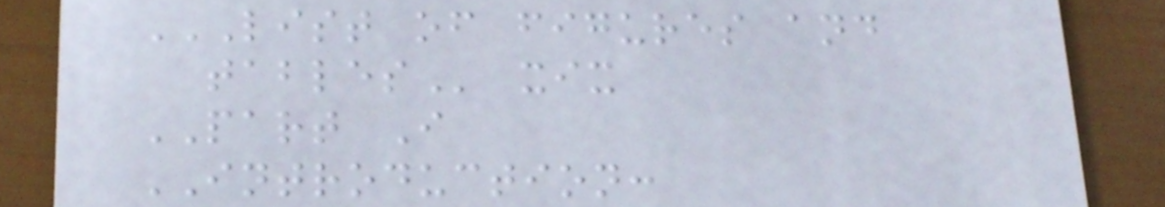LIST OF FIGURES AND
TABLES xix
PART I
INTRODUCTION:
